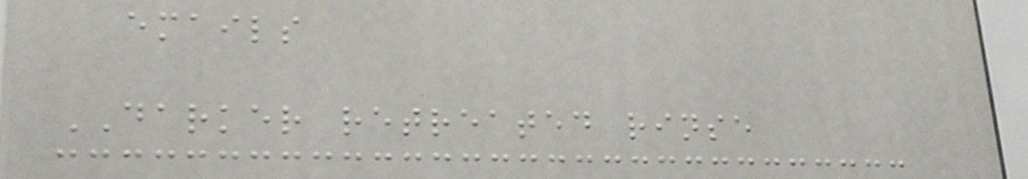emails
DARKER retreated rinse
